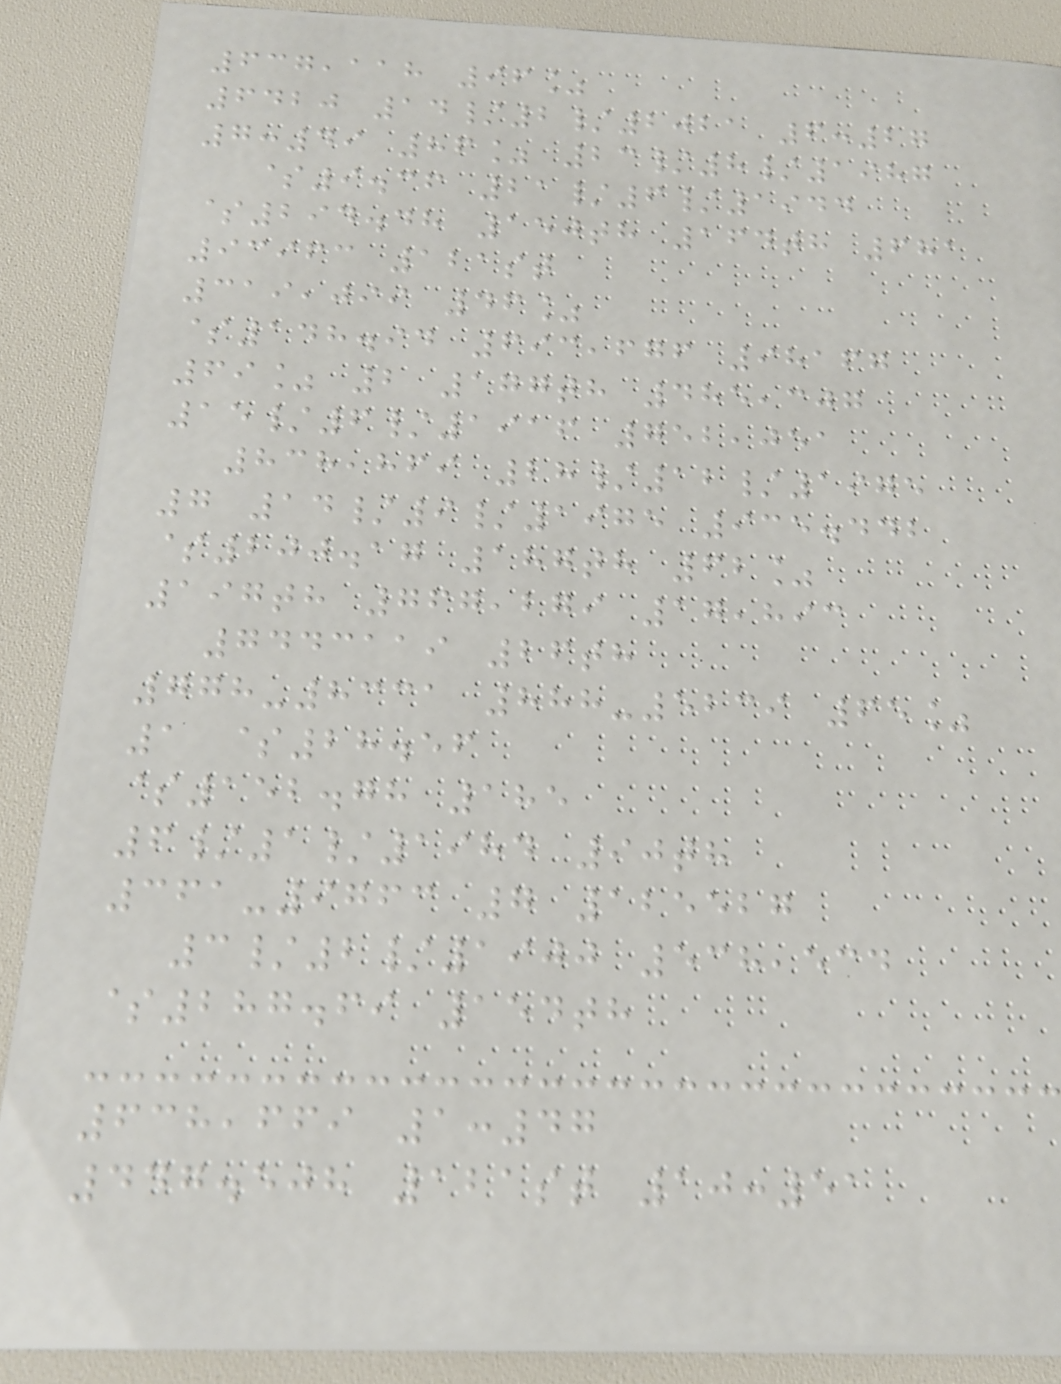637,118 96%
6420 14/2/2021 6:27
7:49 86% 23/8/1987
$9.36 21/6/1944
$294.48 150th 164th 681
93963 121st
319,099 46%
$148.94 693,676 98167
69% 2 177th 485,307
15/6/1916 752,051
838,869 28/12/1975
7 14/9/1975 935.442
$200.17 187th 62%
197th 767,279 17,893
7443119 26th
778-8331 888-5239 65%
1 $28.56
$152.78 185
6/1/1984 90th
361-9763 7 125527
3/2/1900 538,534
$287.69 154th
638,669 1:47
447.508 121st 10:51
